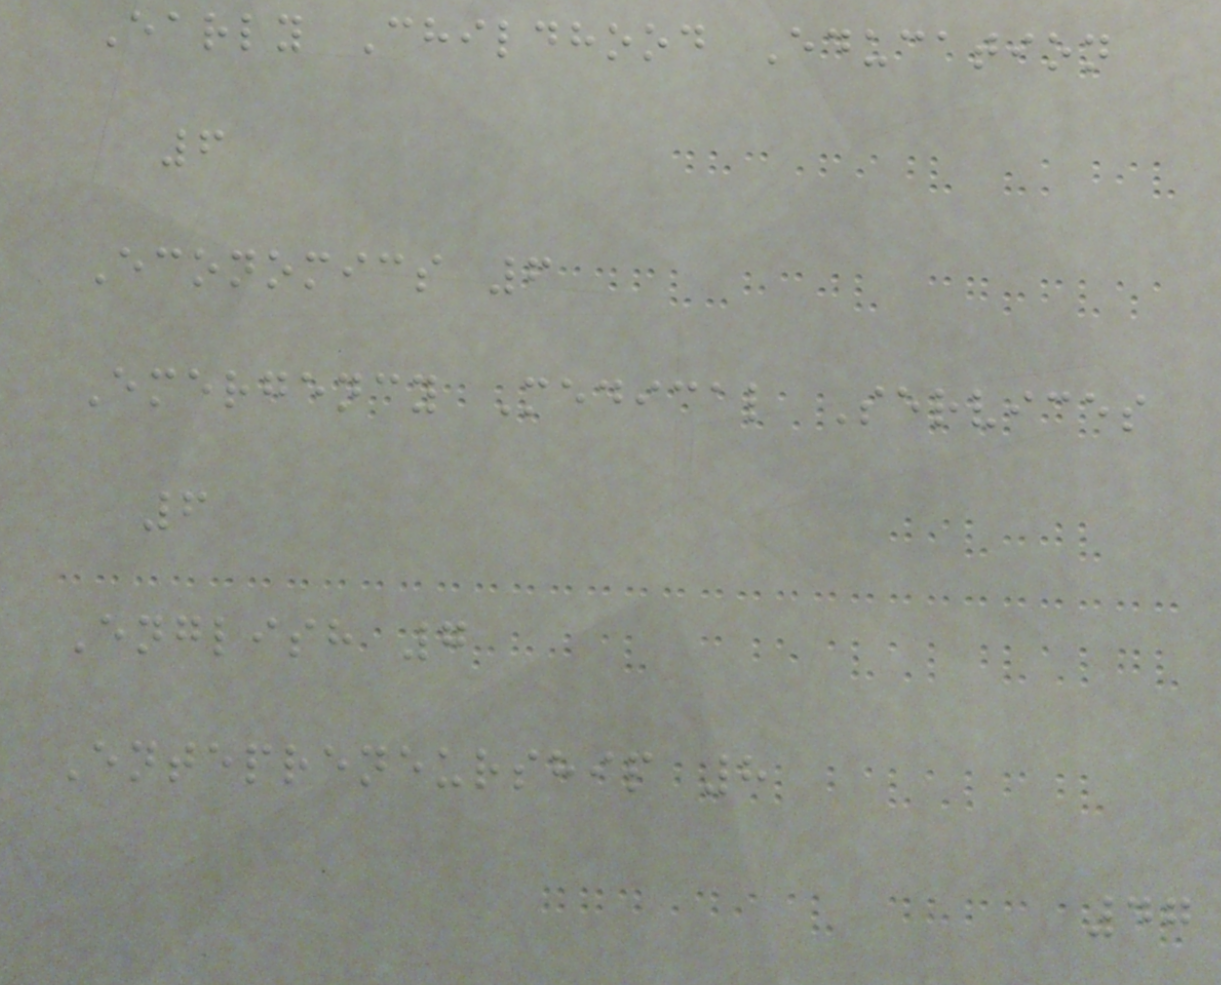Early Childhood Education
6
Economics 6
Emergency Medical Services
6
English 7
Entepreneurship 8
47
